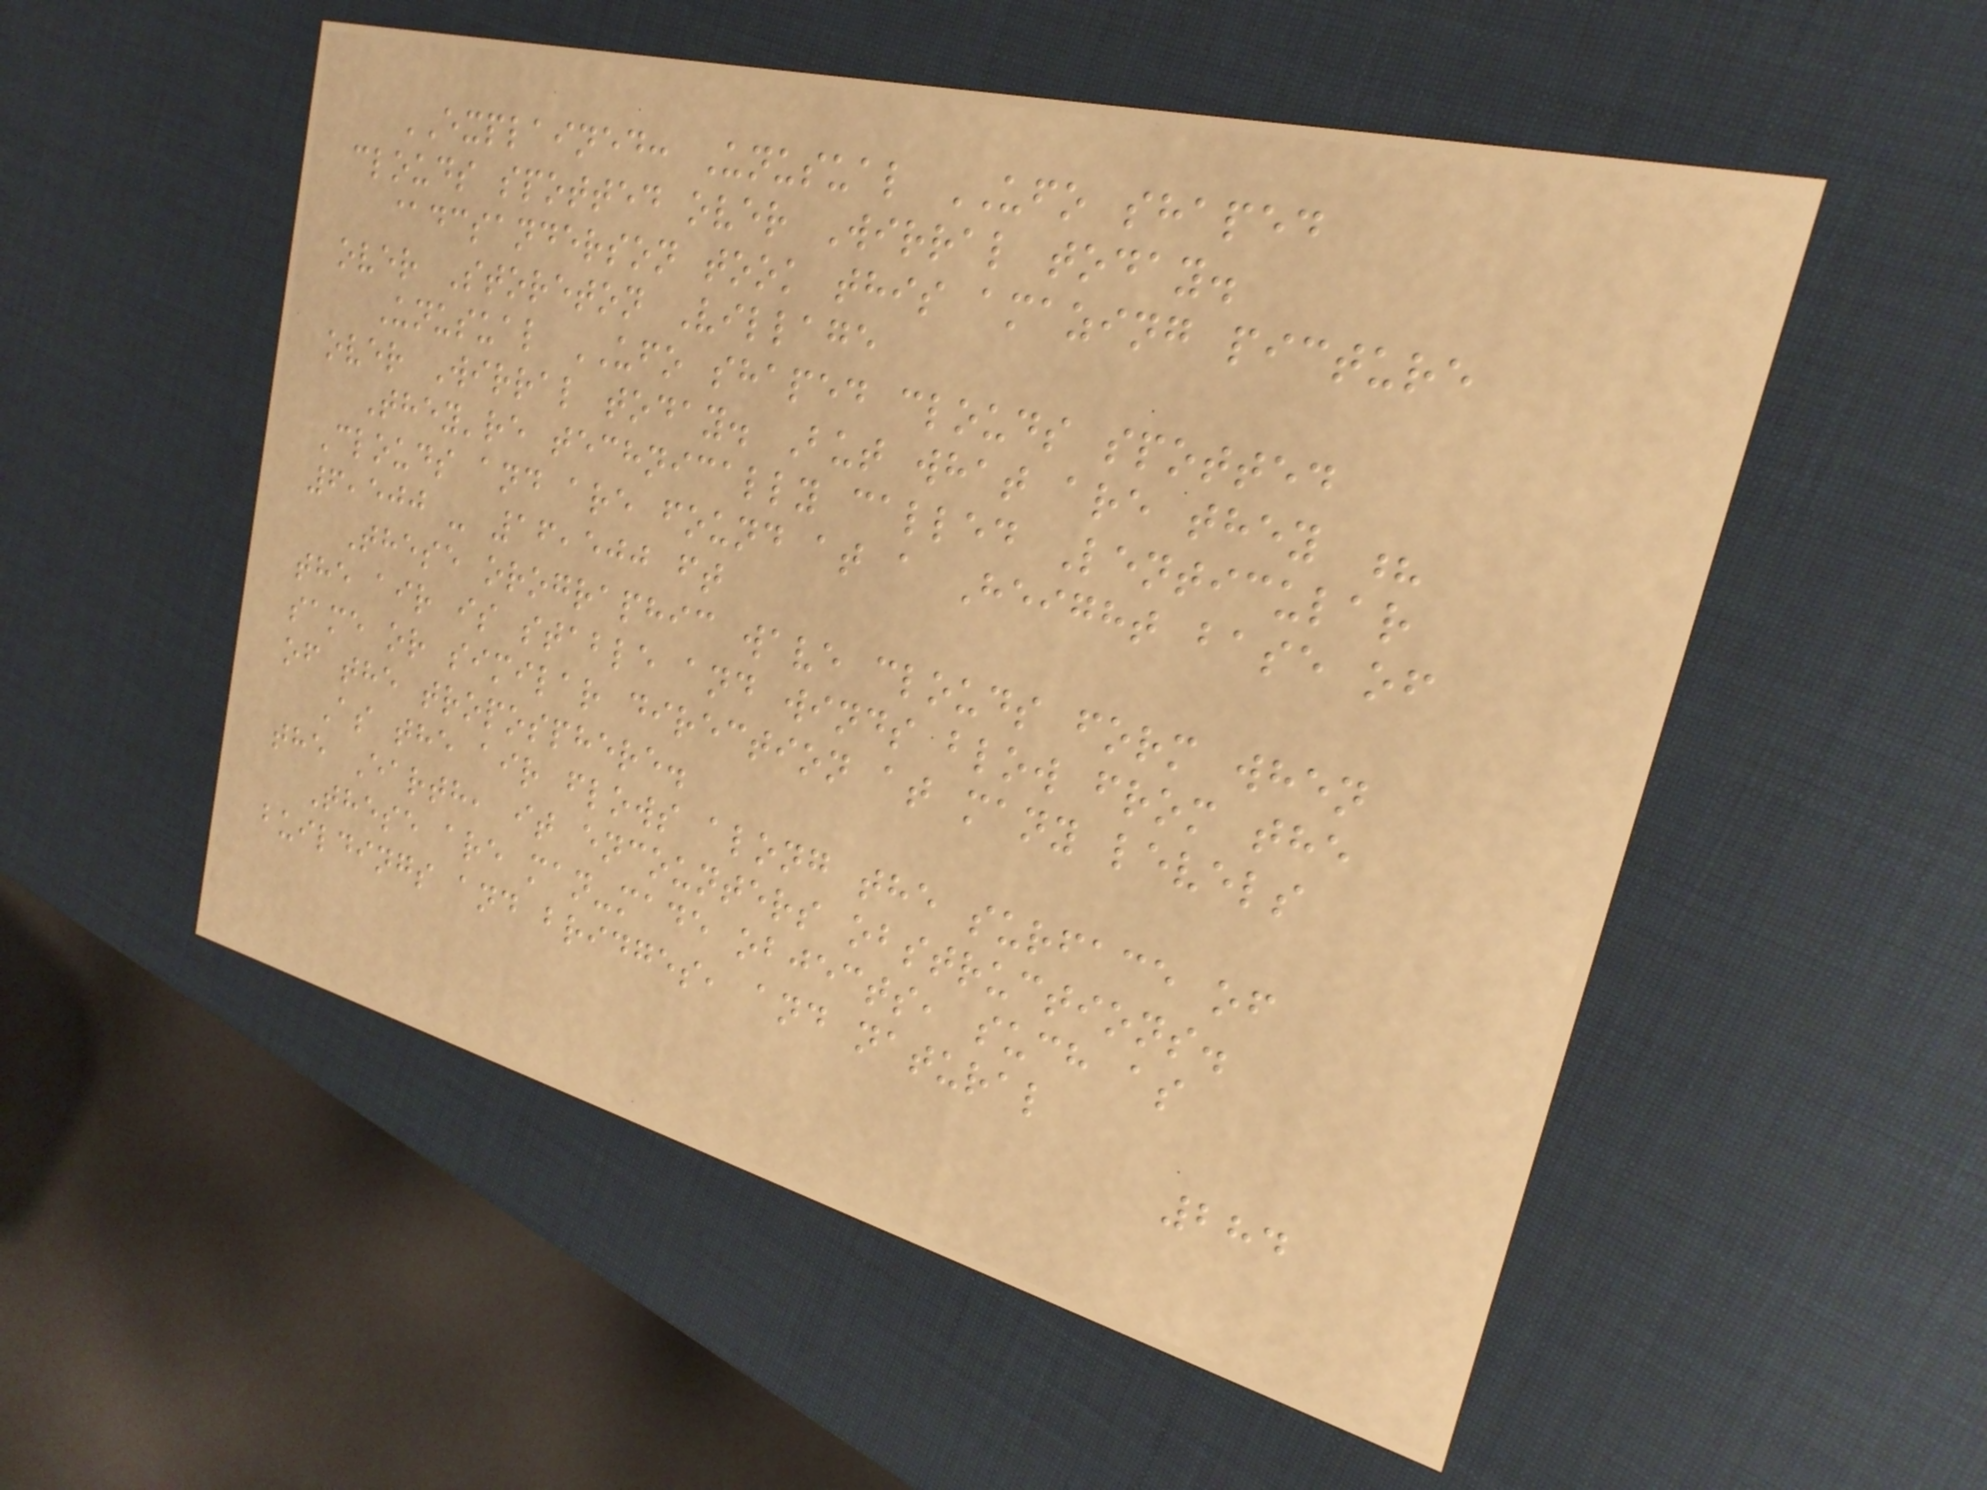EXPLAINED: Unusual UFO shaped
clouds spotted over Wirral today.
@dcsanderson took this amazing picture
over Storeton Village
Unusual UFO shaped clouds spotted
over Wirral today. But what are they ?
They're technically called Lenticular
Clouds and are found at a Height base of
6,500 - 16,500 ft
These orographic wave clouds form when
the air is stable and winds blow from the
same or similar direction at many levels
of the troposphere.
As the air flows along the surface of
the Earth, it encounters obstructions.
These are man-made objects, such as
buildings and bridges, and natural
284
